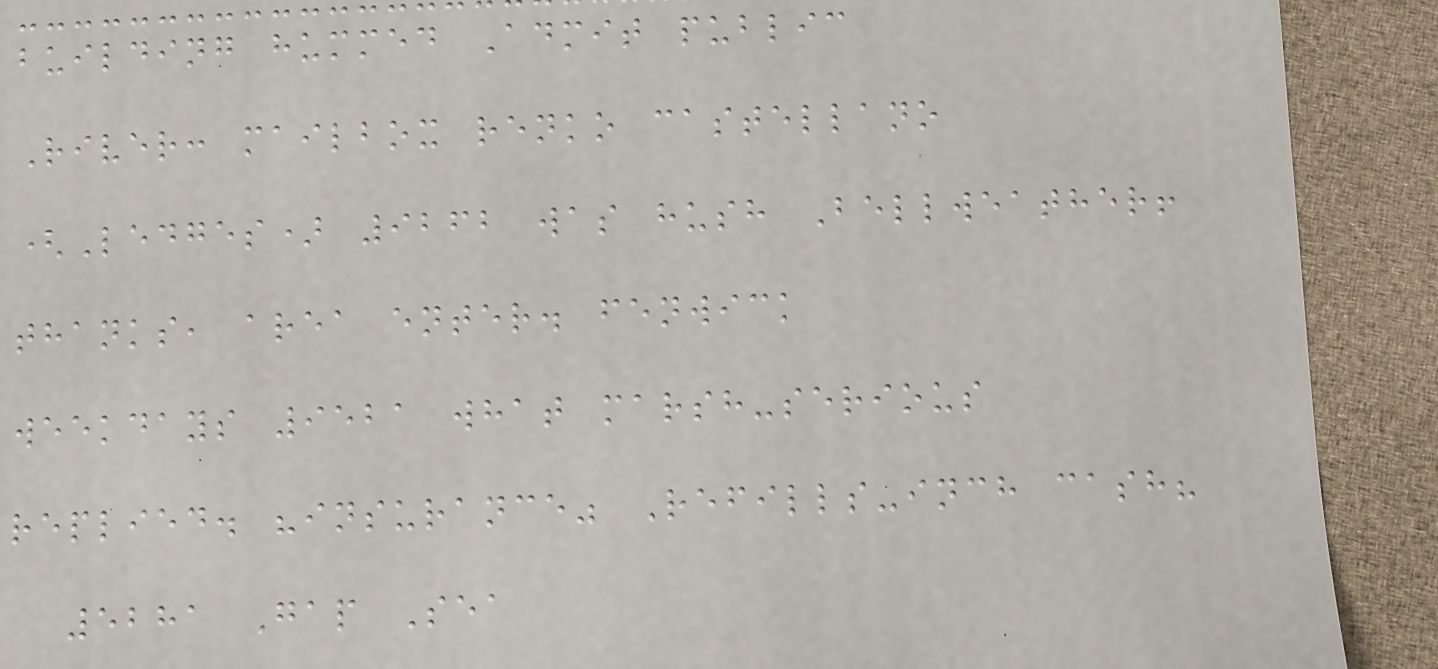building hummed Admit public
River: mailbox renko castellano
(Ledges) 9262 was hush Bellweather!
thanks, area enter. fenwick
weekdays 9521 what marsh-serious
replied. "insurance" Refills-inch cash?
5281 Gap Sea
